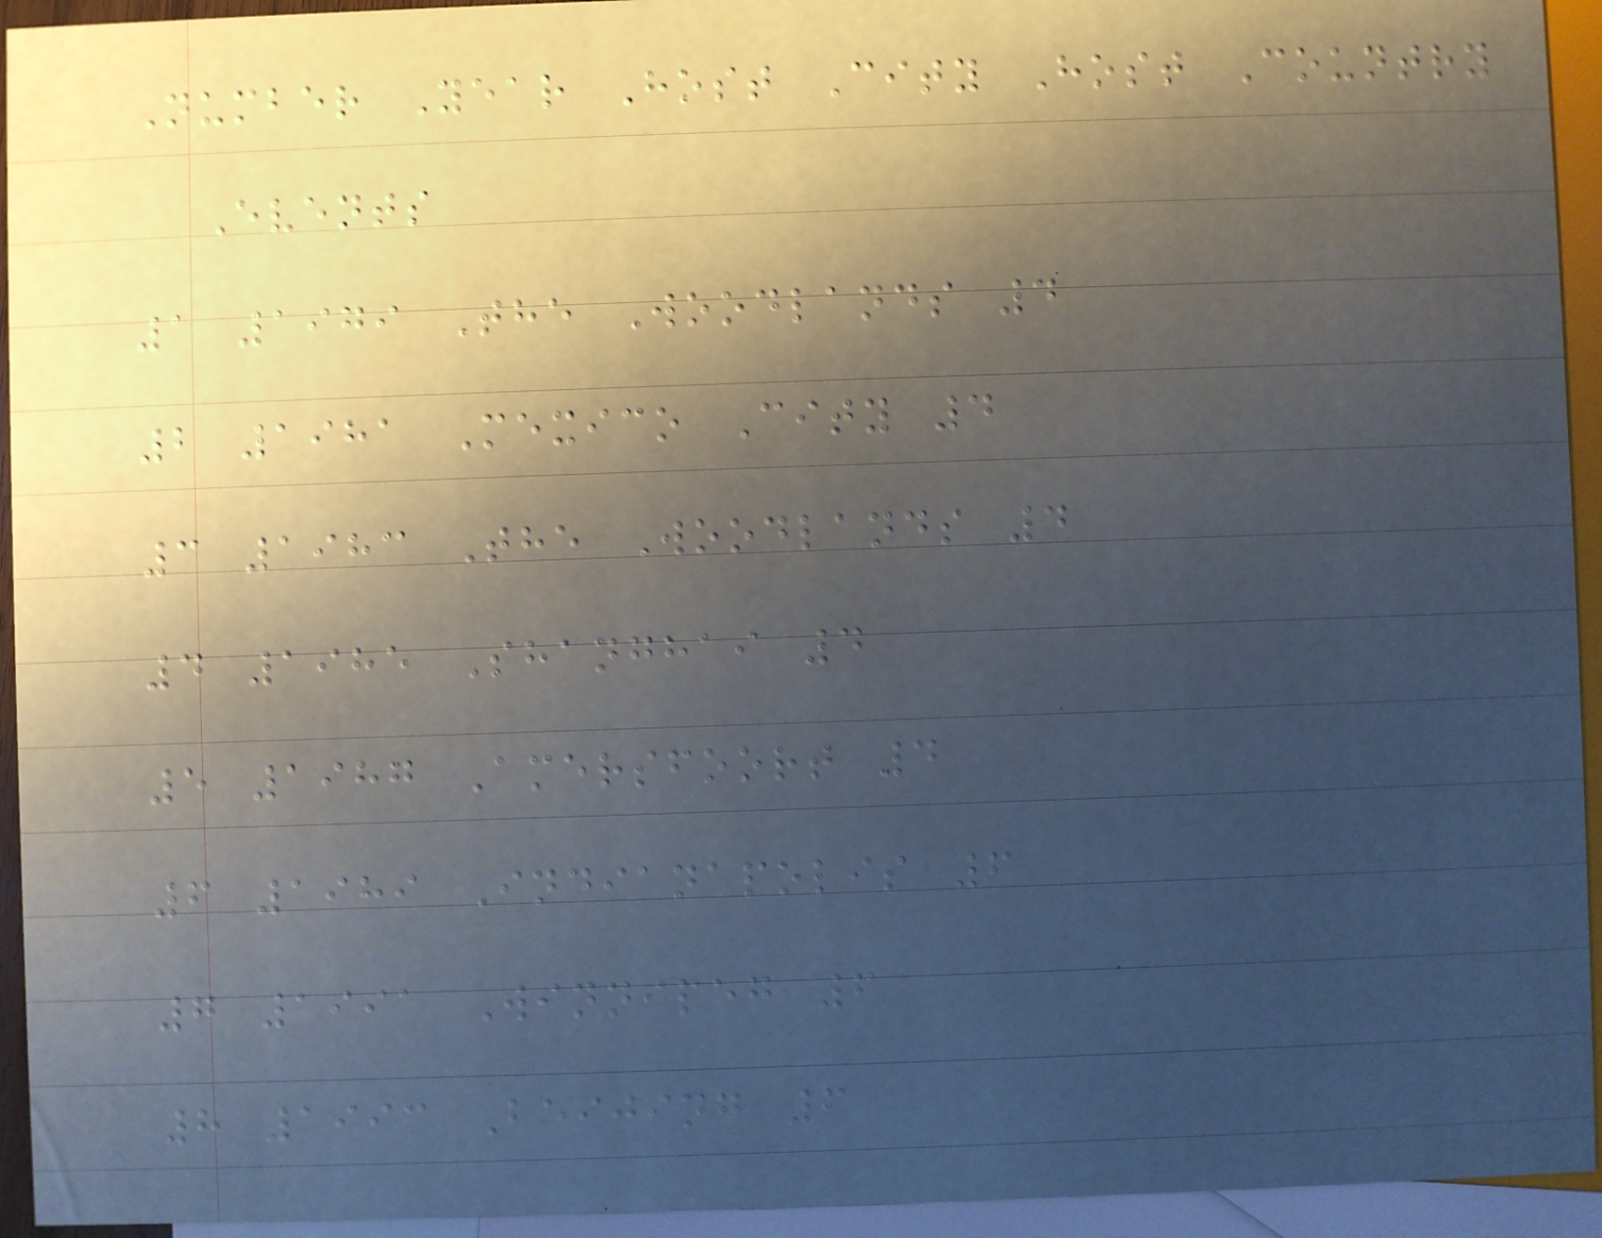Number Year Host City Host Country
Events
1 1979 The Woodlands 4
2 1981 Mexico City 4
3 1983 The Woodlands 4
4 1985 Shanghai 4
5 1987 Amersfoort 4
6 1989 Indianapolis 6
7 1991 Winnipeg 6
8 1993 Beijing 6
